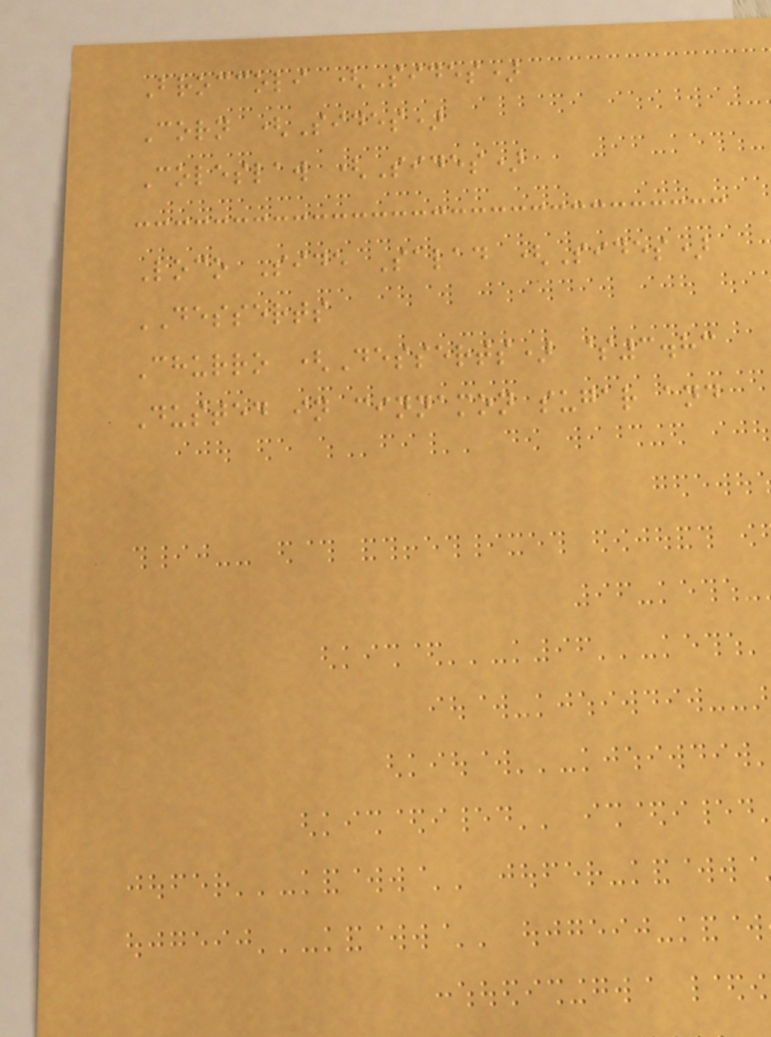Broccoli (Sides)
Corn (Sides)
Coleslaw (Sides)
Loco Side Salad (Sides)
DESSERTS
Churro (Desserts) $3.83
Dusted in cinnamon sugar and
